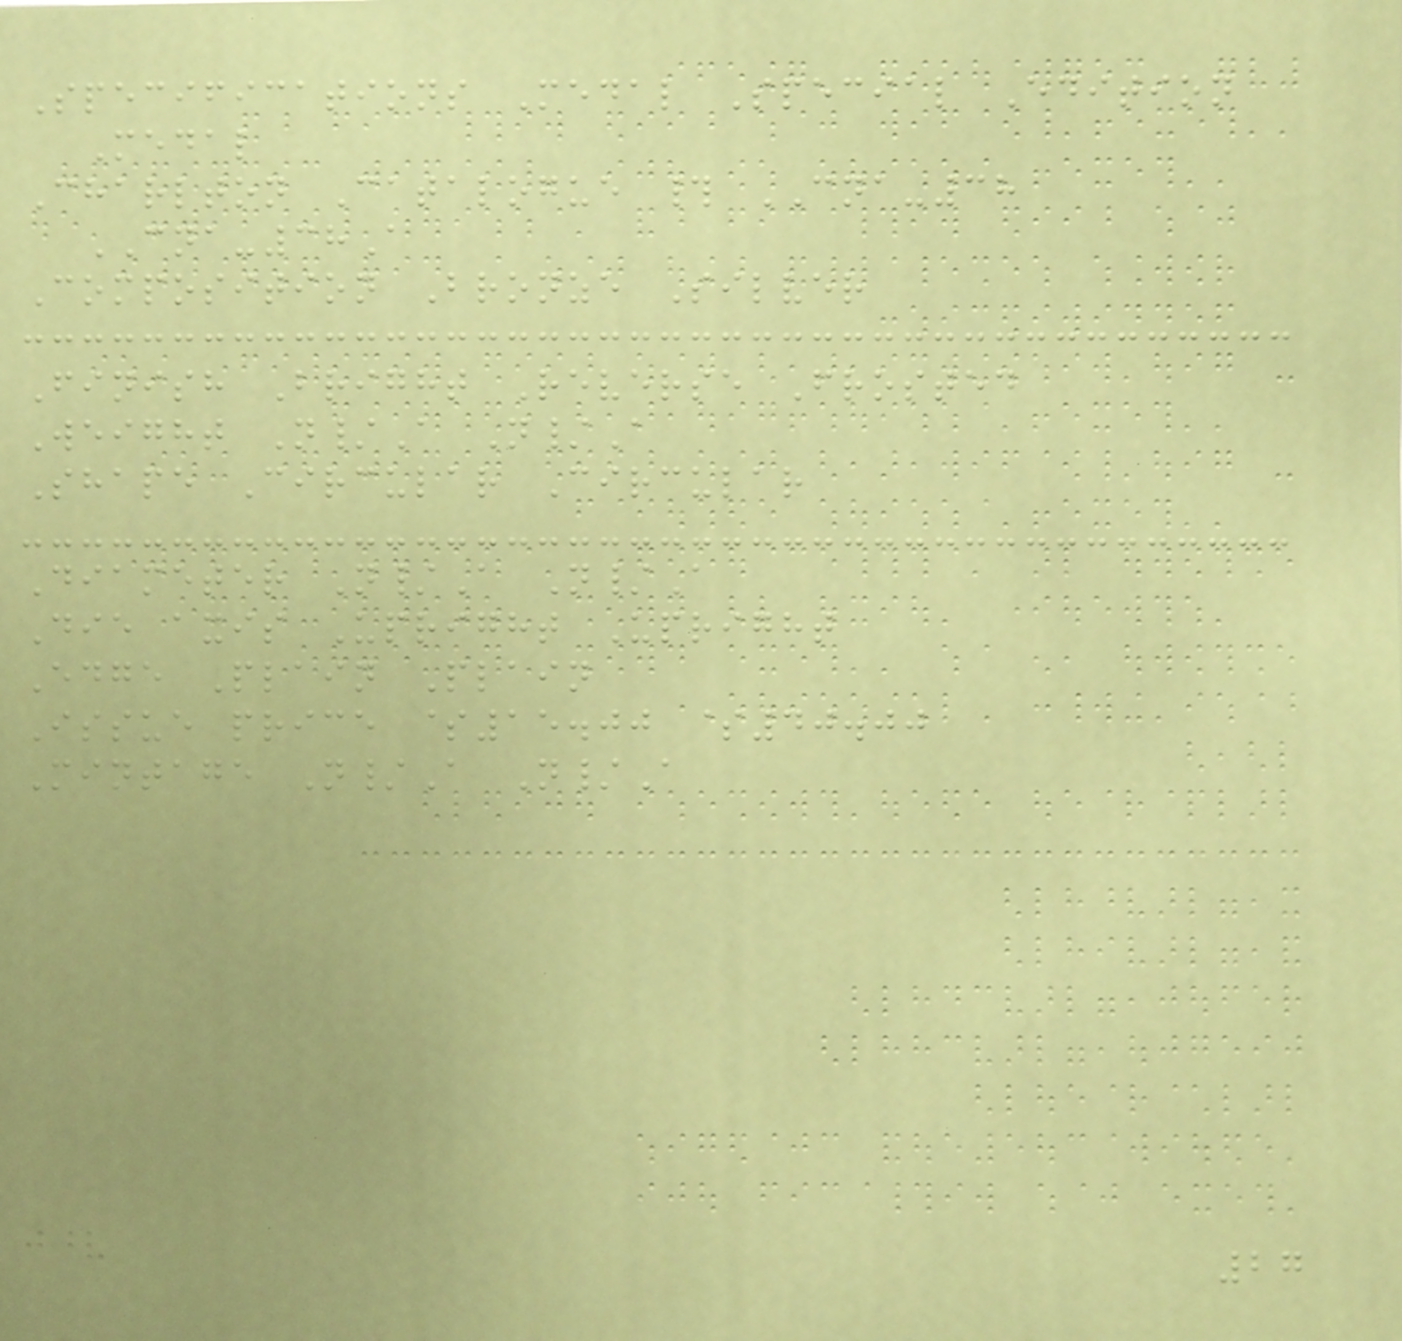Specifications Medal Special Edition
Medal
Charlton Catalogue # CNA-38
CNA-38A
Composition Bronze Silver
Finish Bright Reverse Frosted
Weight N/A N/A
Shape Circular Circular
Diameter N/A N/A
Die axis Upright Upright
Edge Plain Plain
Issue price $15.00 $40.00
Mintage N/A N/A
27
